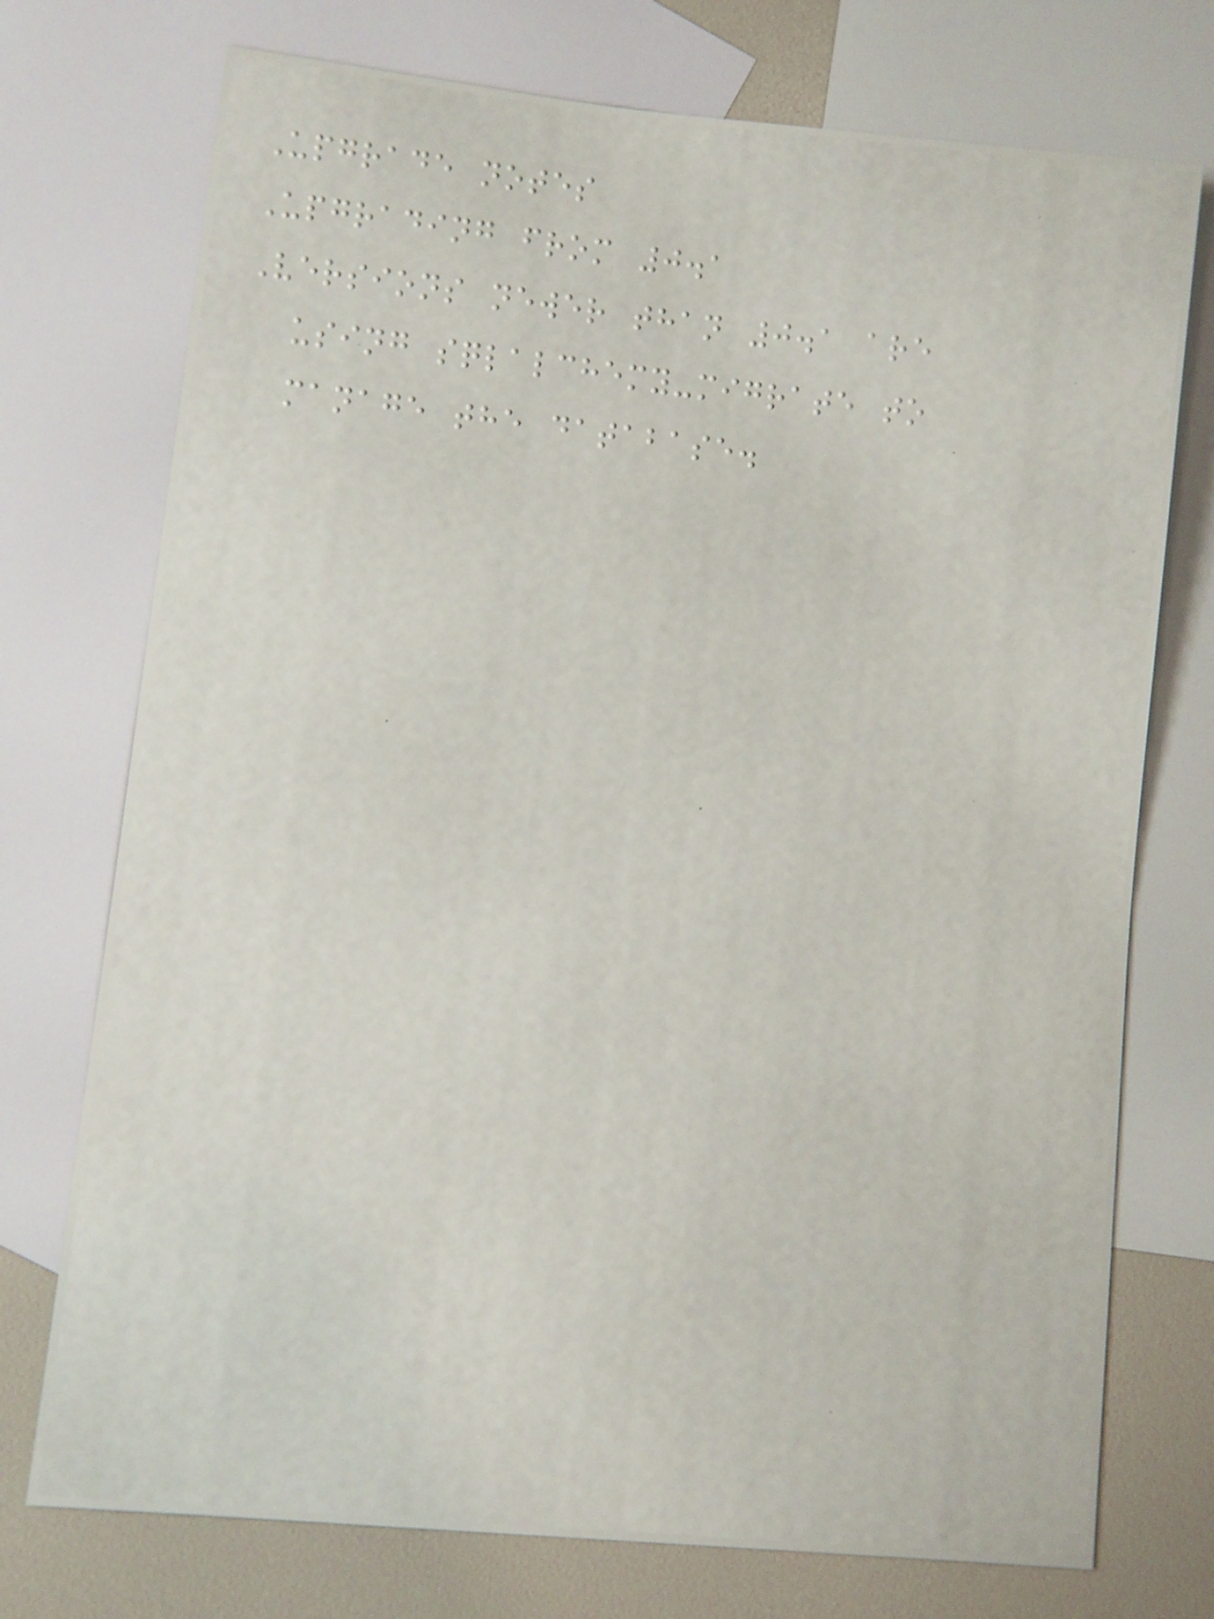Upgrade notes
Upgrading from 0.1
Versions newer than 0.1 are
using sqlalchemy-migrate to
manage the database.
